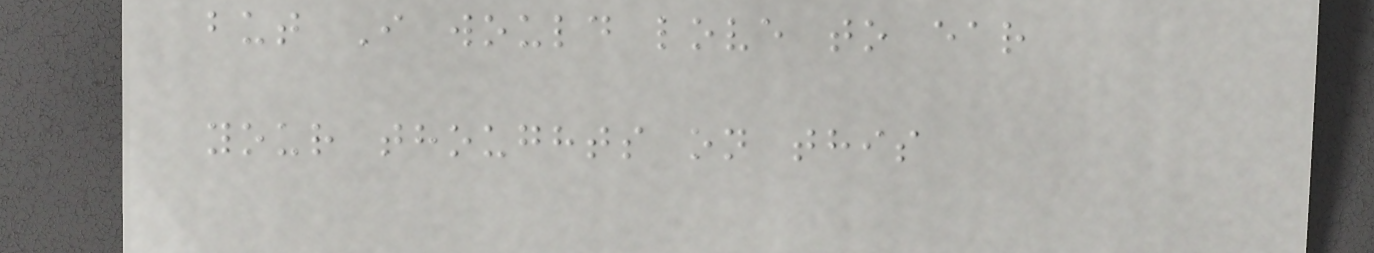but I would love to ear
your thoughts on this
